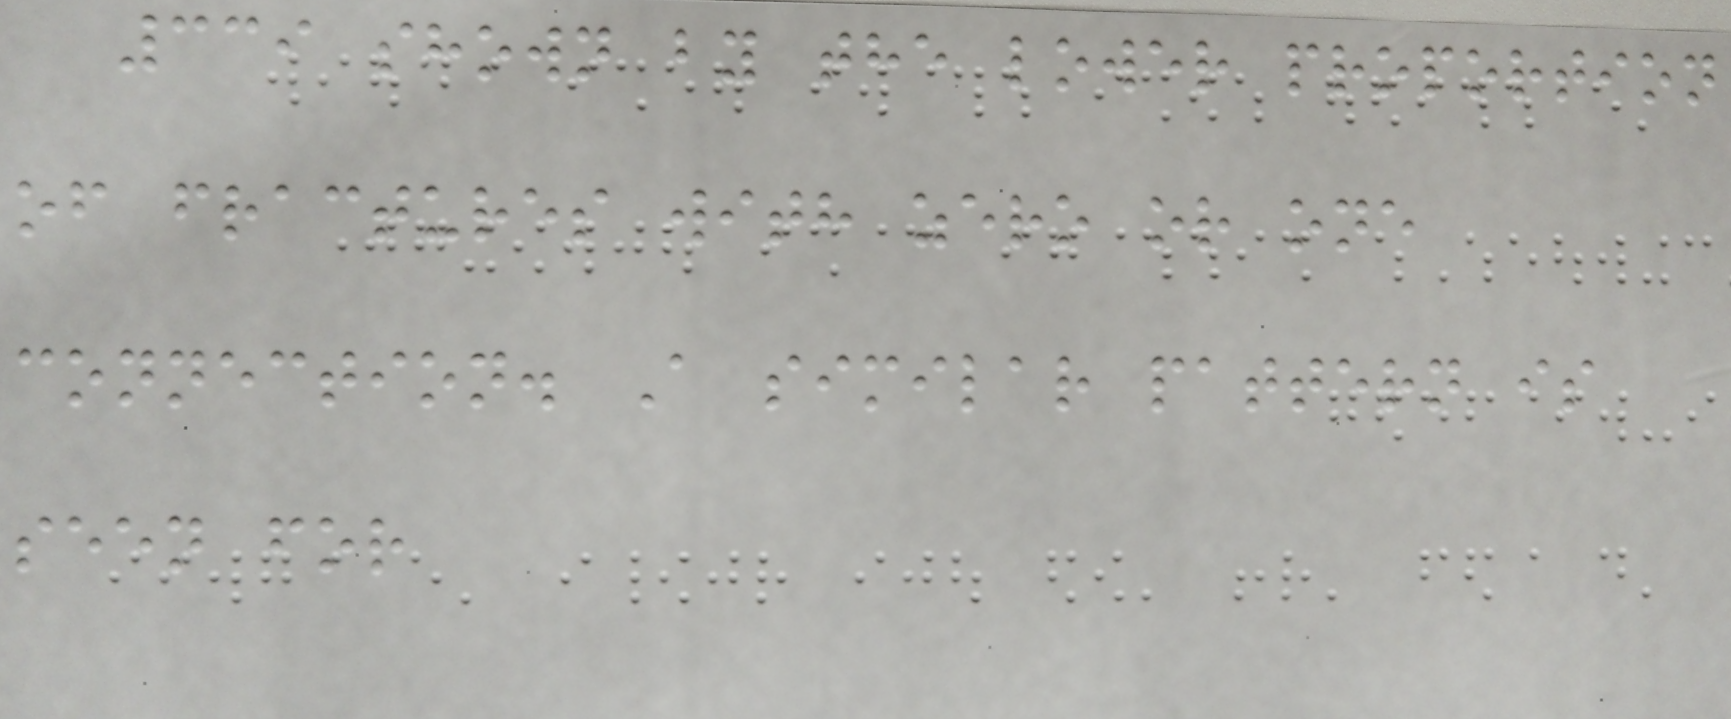339 shown by the lower proportion
of fractures with zero or one
connection. A similar pattern is
seen for
